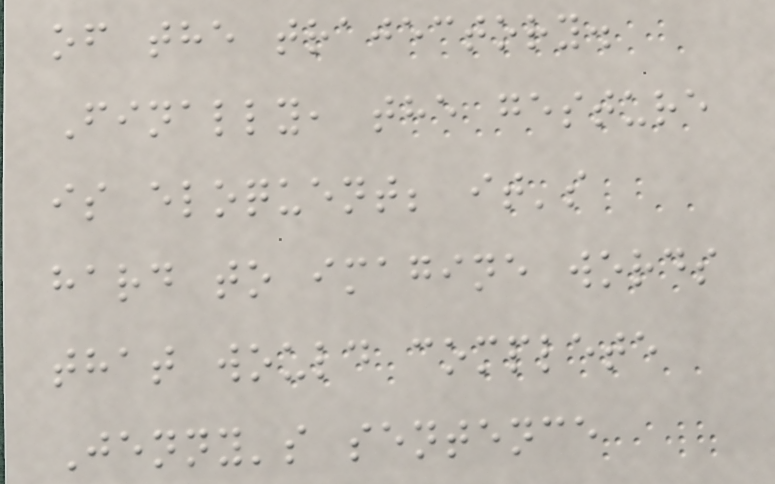of the trajectory.
Finally, the gesture
is eloquent; it's
hard to imagine words
that would complete
Jenny's sentence
